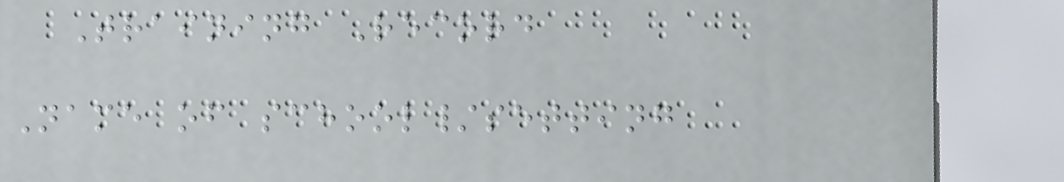Training Record
Name of school/setting
